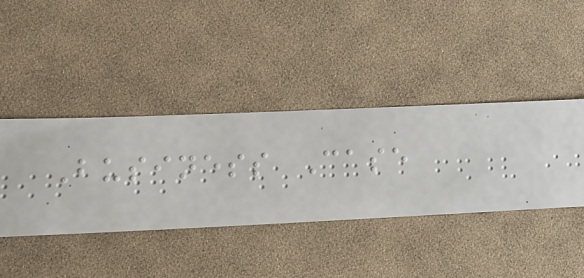Business Case
